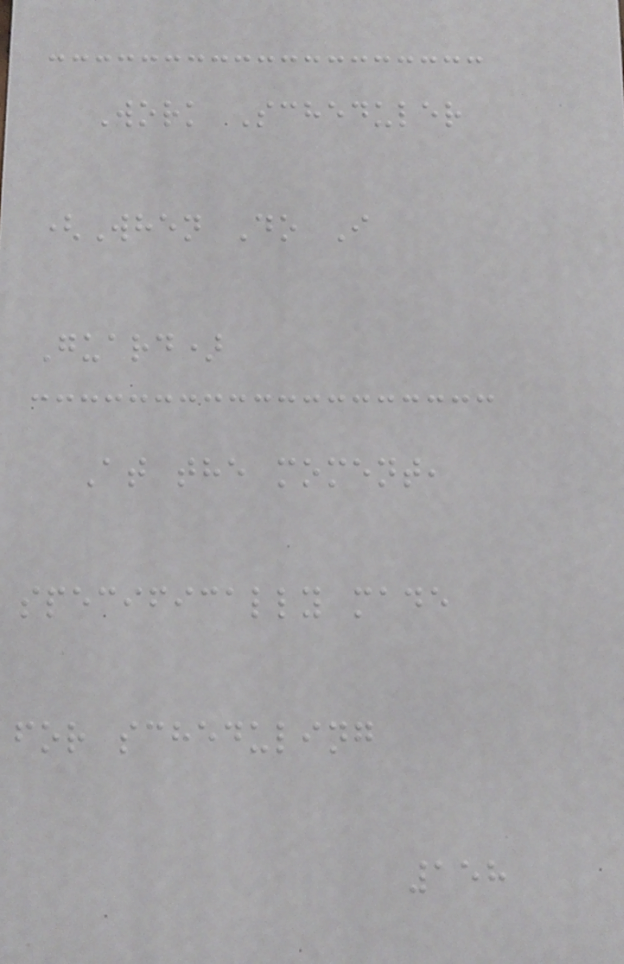Work Scheduler
(When Do I
Guard)
At the moment,
specifically made
for scheduling
158
